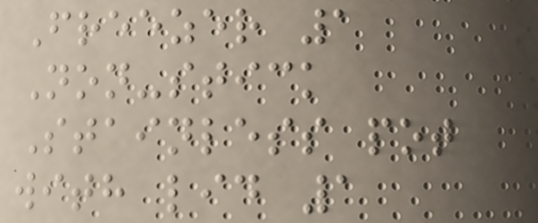Freezer 1
Non-stick
Stainless pot
with lid 1
